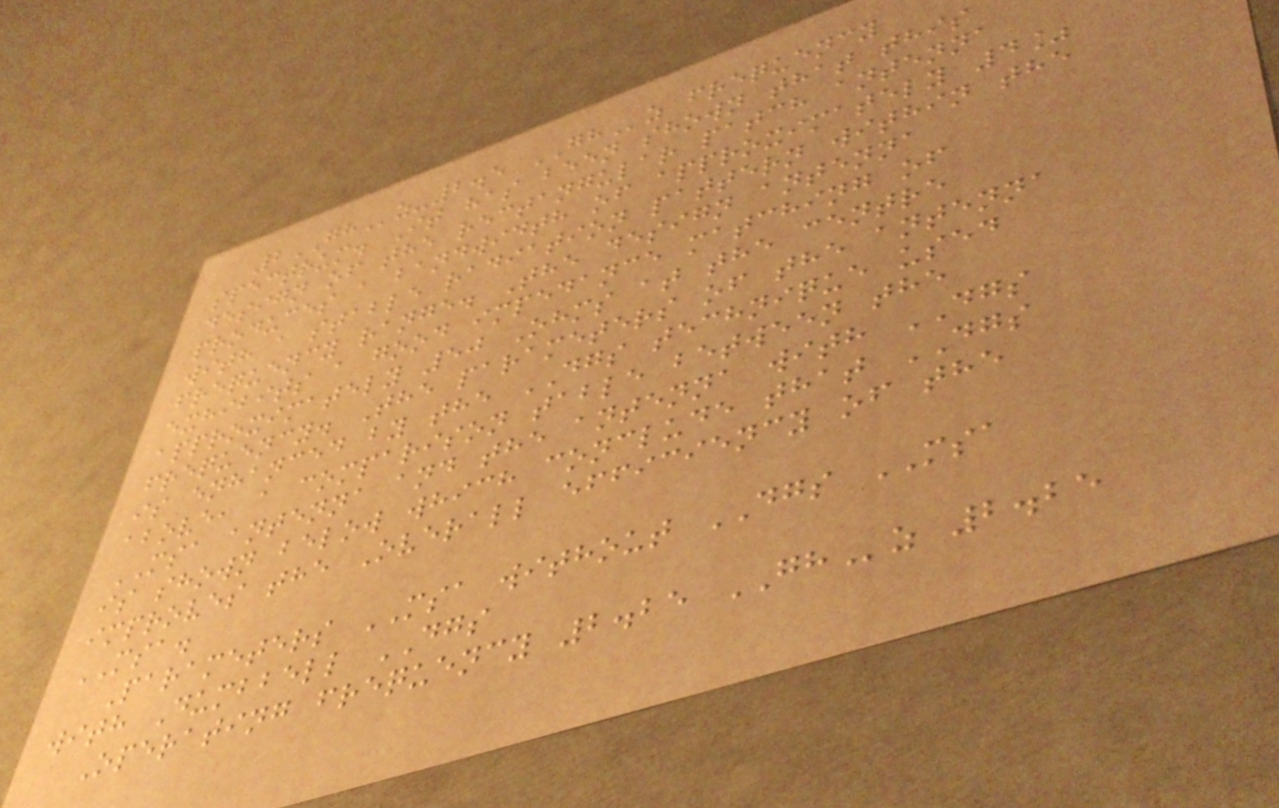2GHz-2.5 GHz frequency
spectrum. It has been shown that this
design of the rectangular patch antenna
produces a bandwidth of approximately 4%
with a stable radiation pattern within the
frequency range. The design antenna
exhibits a good impedance matching of
approximately 50 Ohms at the centre
frequency. The parameters of the antenna
is enhanced by the DGS technique used
above, a comparison table between the
MSA antenna and the antenna with DGS
is shown below which conclude that DGS
improves the Overall efficiency of the
MSA.
Parameters MSA without DGS MSA
with Dumbbell DGS
Operating frequency 2.25 GHz 2.25
